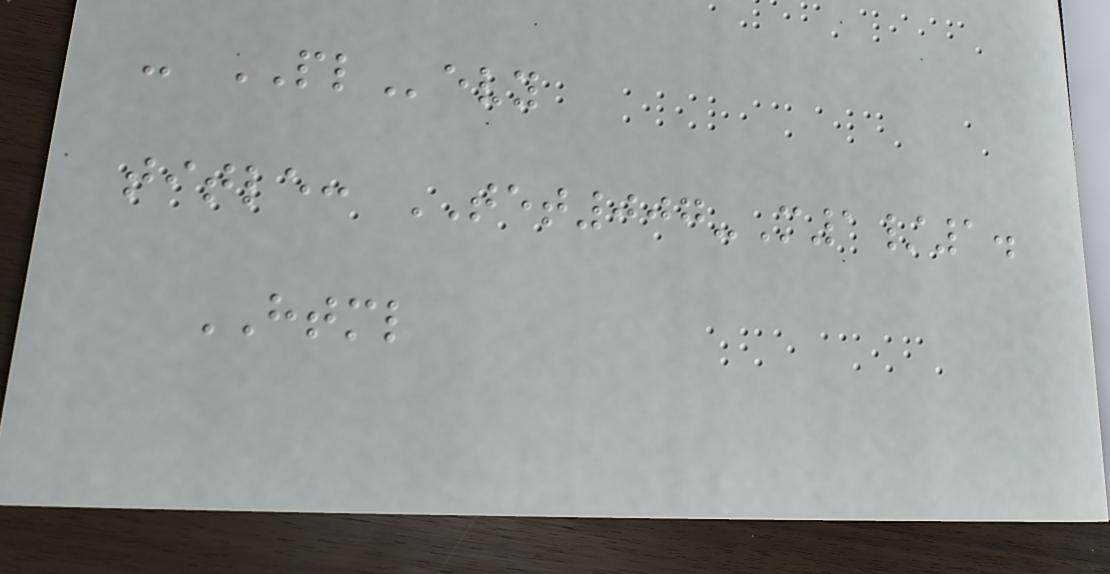- PLevy
title: TET007-M1/1.
HTML
